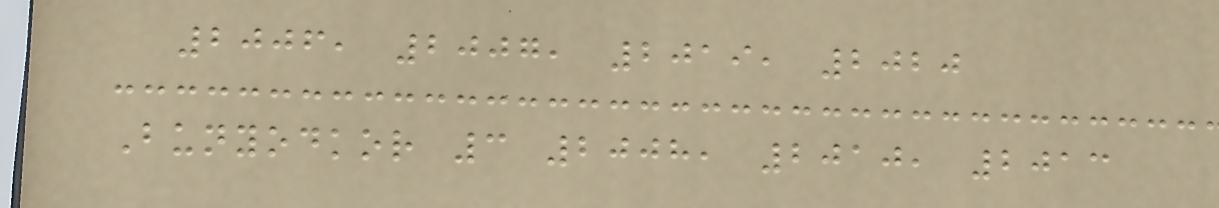2006, 2007, 2019, 2020
Bunyodkor 3 2008, 2010, 2013
